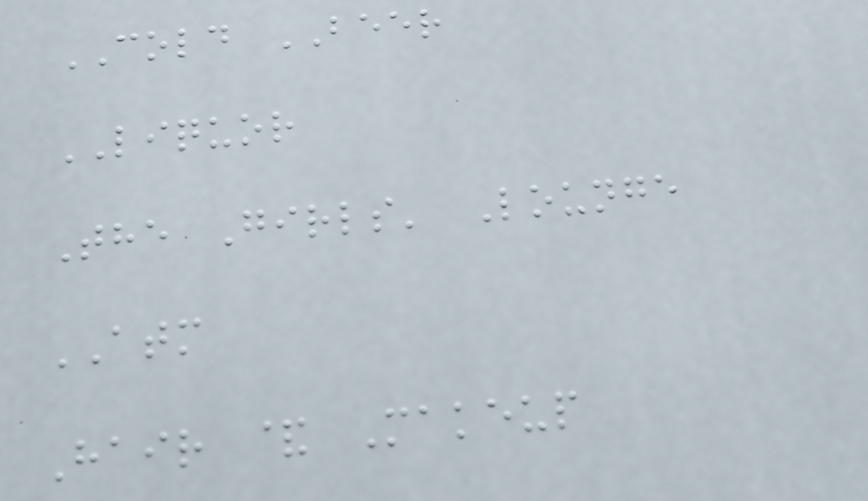COLD BEER
LIQUOR
The Girls' Lounge
ATM
Hair & Makeup
